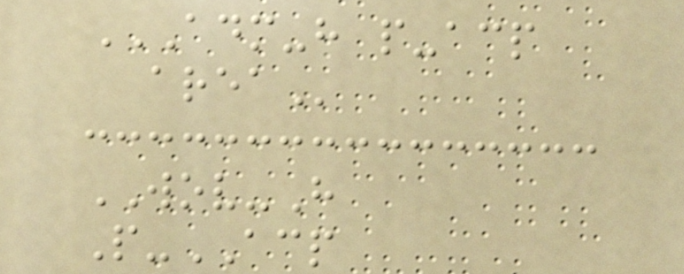ADM-H P-ACP
AREA
WOV-H
P-ACP
